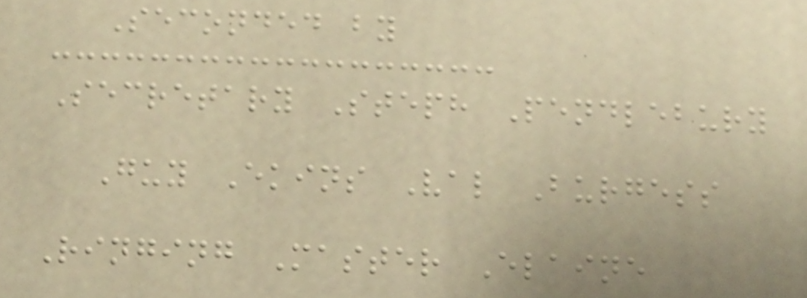Seconded by
Secretary Steph Pendlebury
Guy Ekins Val Burgess
Ringing Master Elaine
